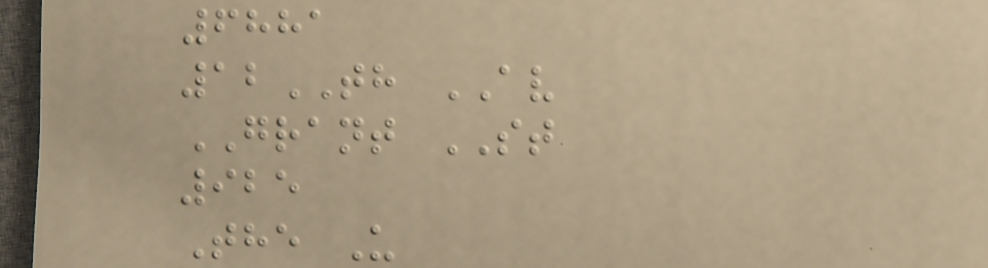6881
12TH AV
GRANT ST
925
The U
